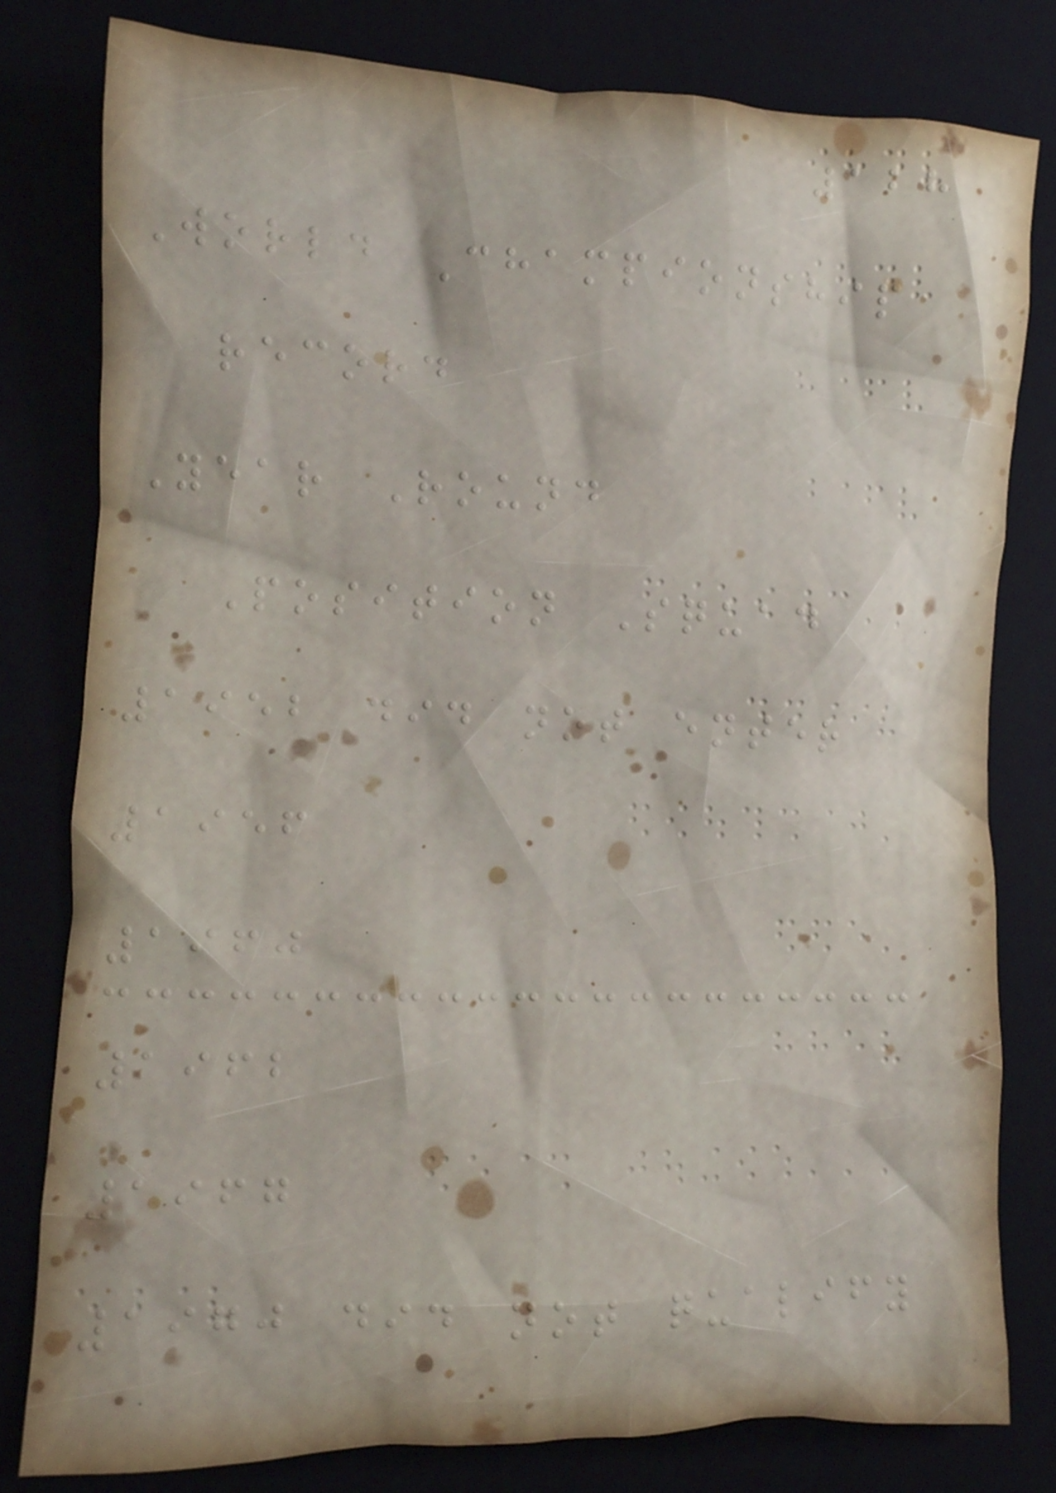128
World Championship
record
Year Round
Position Squad
1952 did not enter
1956
1960
1962
1967
1970 did not qualify
